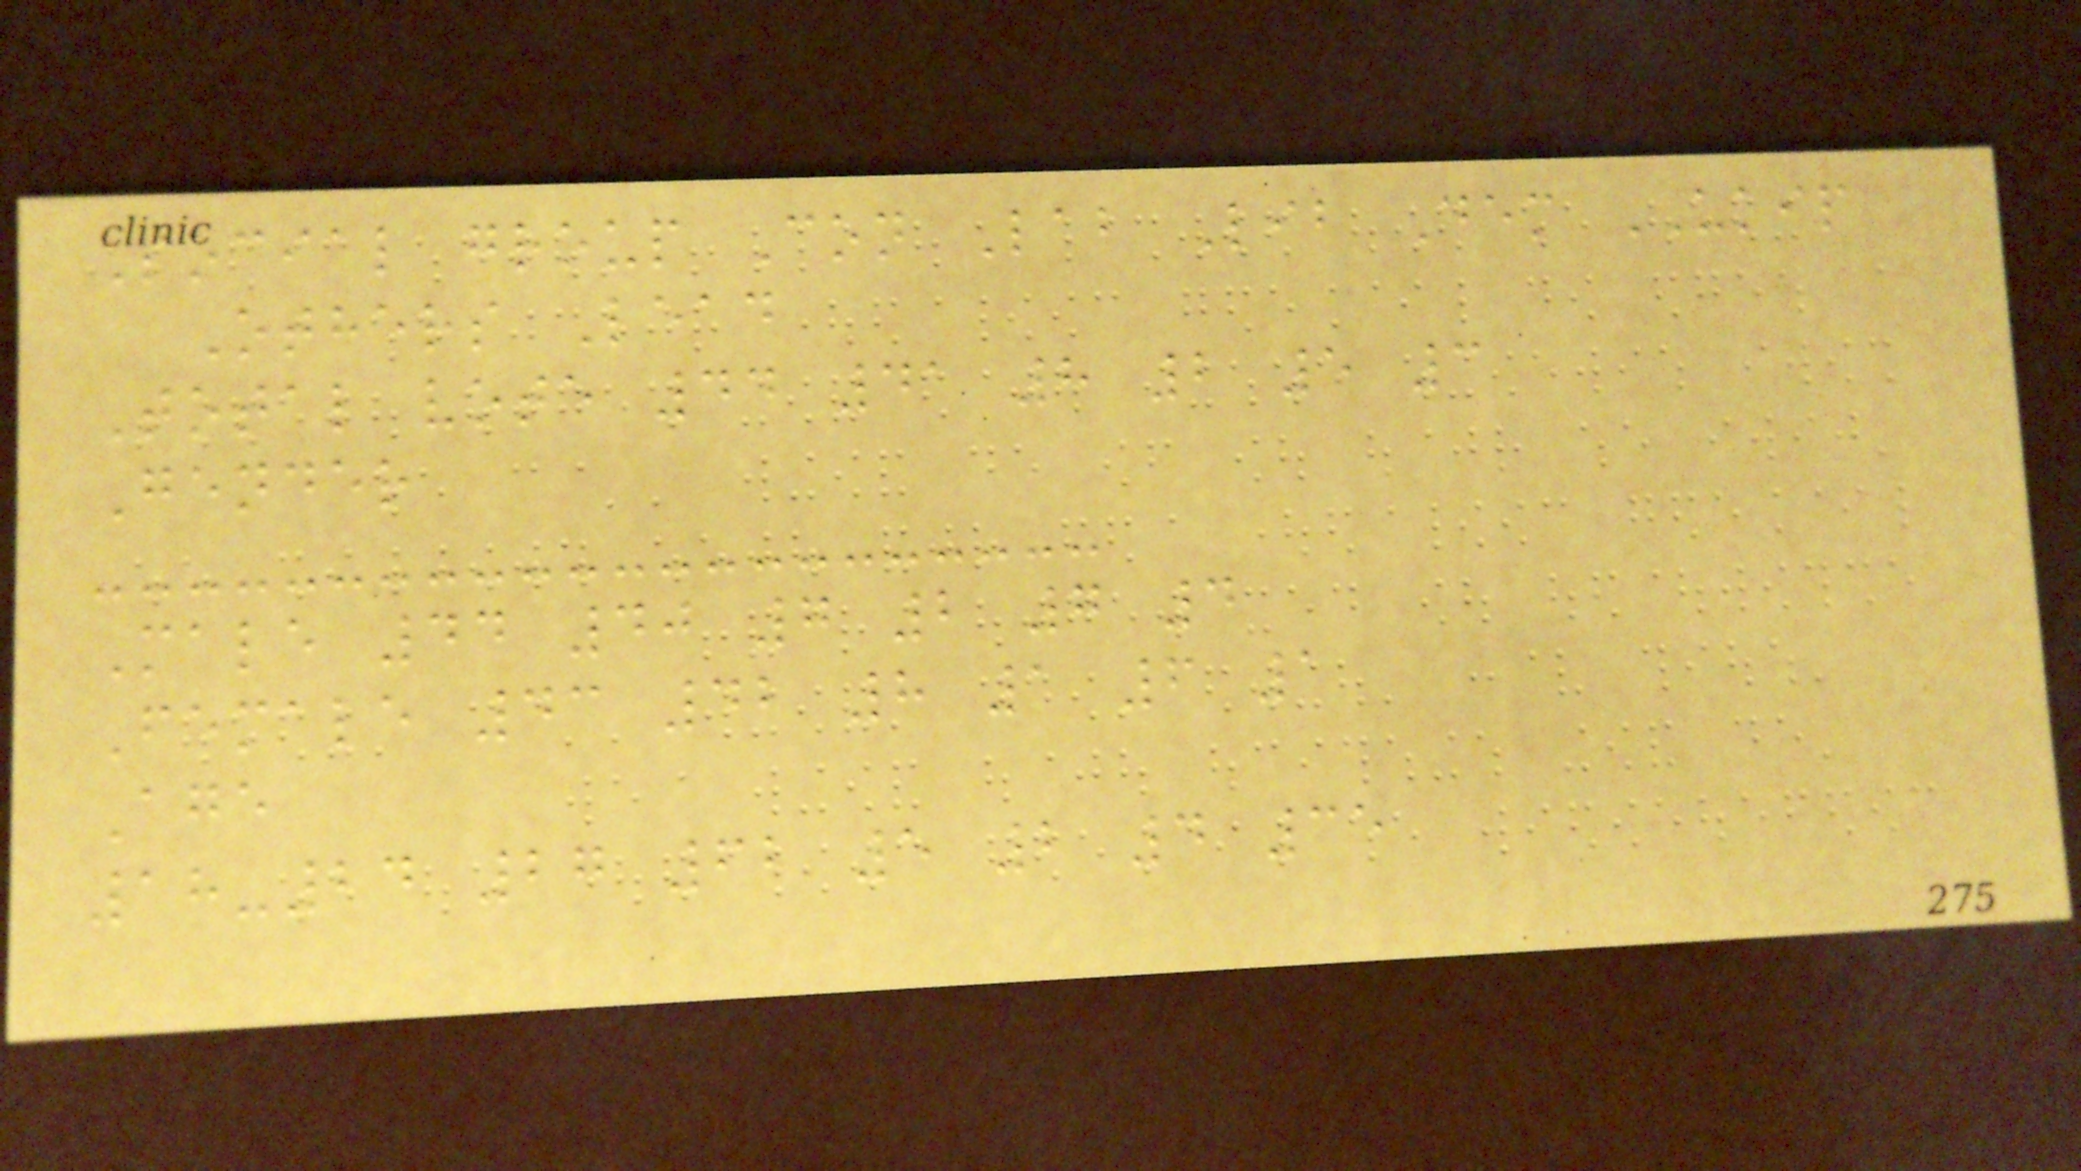Social group Con Lab Lib Dem UKIP
Others Lead
Total vote 44 41 8 2 5 3
Gender
Male 44 40 7 2 7 4
Female 43 42 8 1 6 1
Age
18-24 27 62 5 2 4 35
